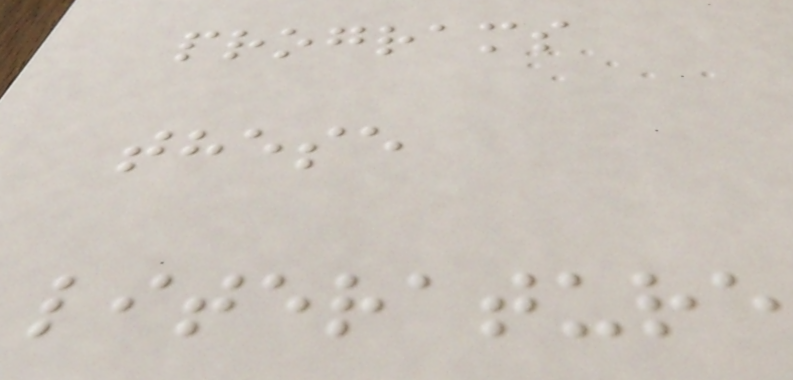programs
these
literature
